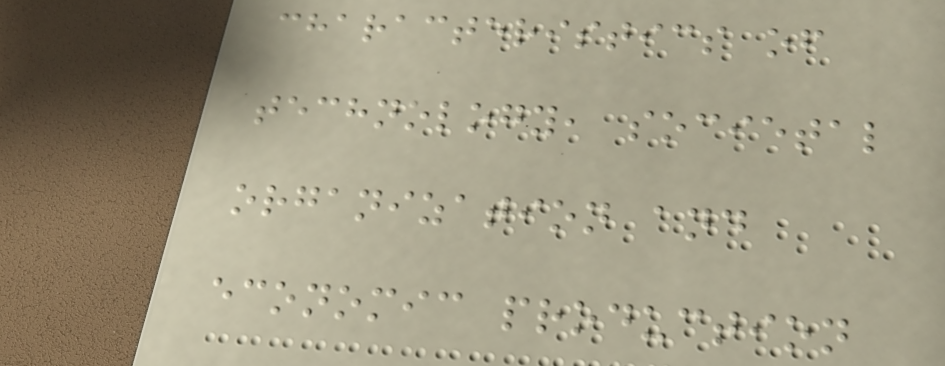characteristics of
technology, societal
organization and
economic production
